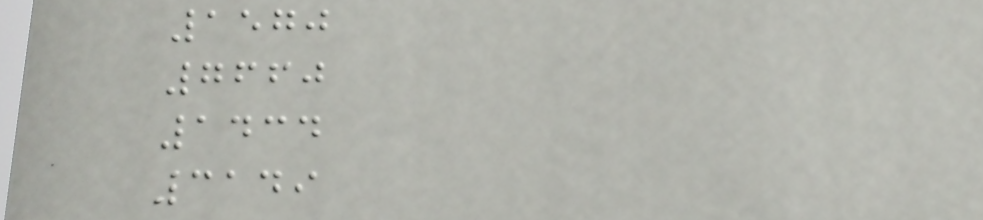1570
7660
1434
3149
